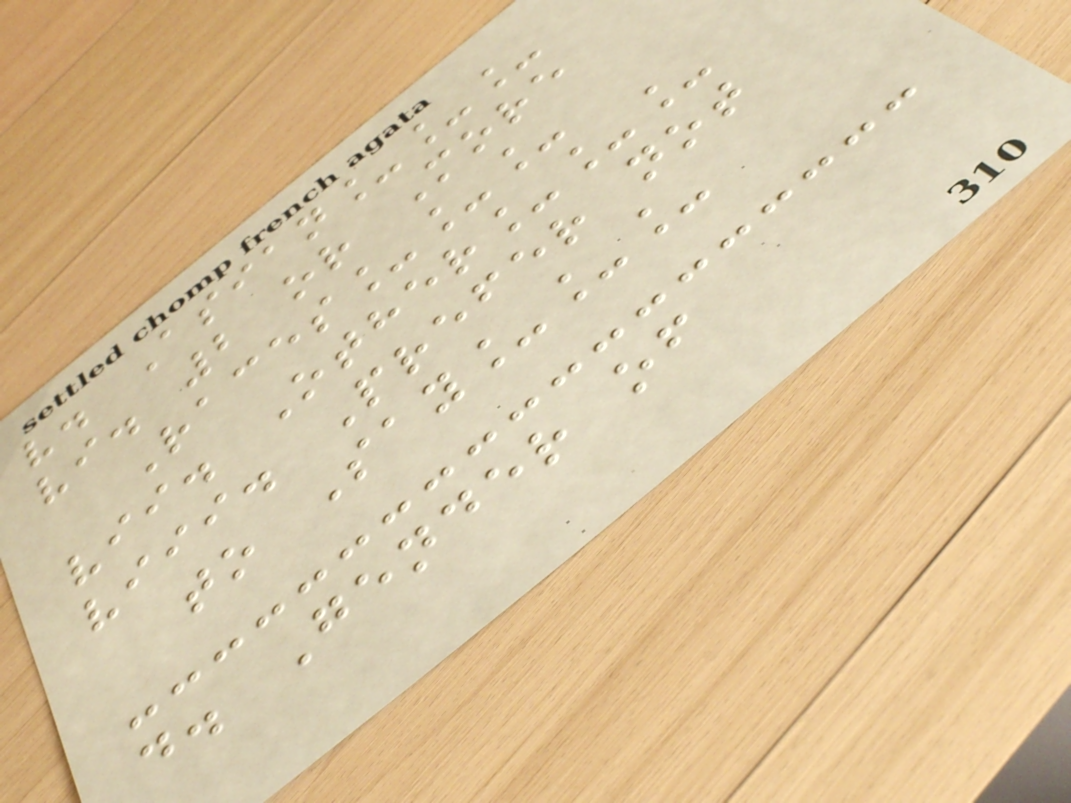v. Asian___
vi. 2 or More
Races___
vii. Other___
viii. Prefer not
to Say___
d. Gender of
